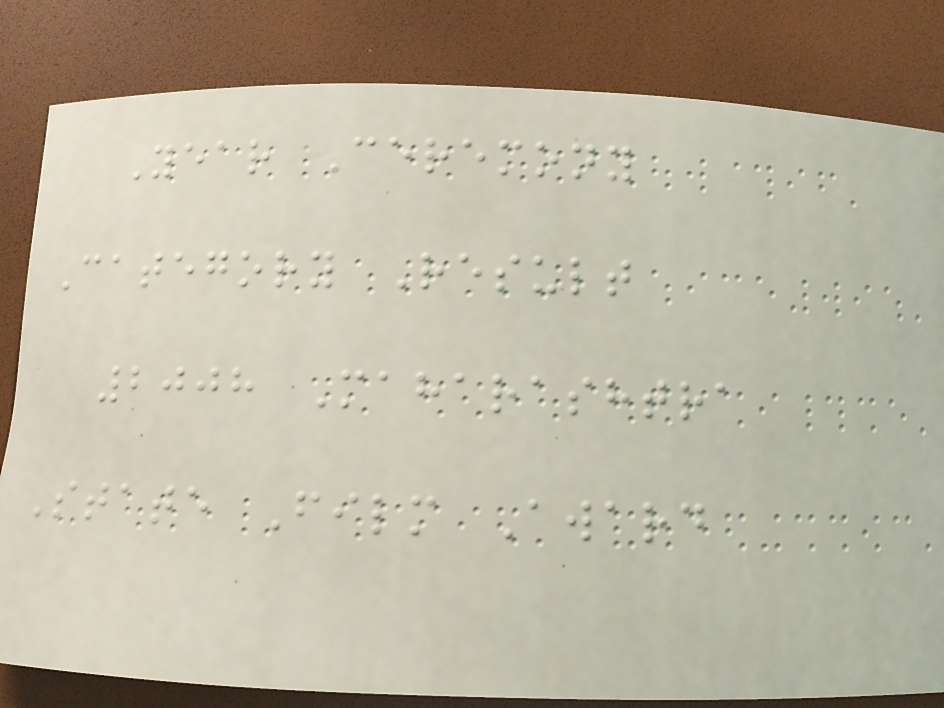Year Ceremony
Category Result
2008 Maharashtra
State Film Award
